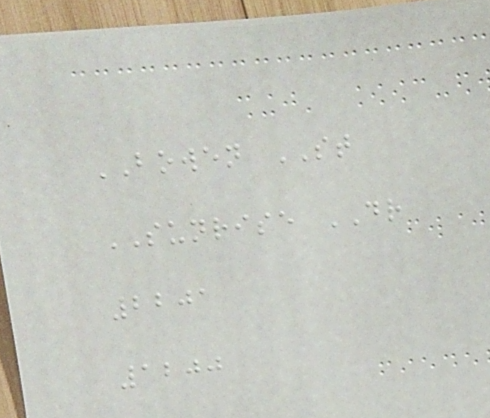BOWEN ST
SUNRISE DR
2201
1200
